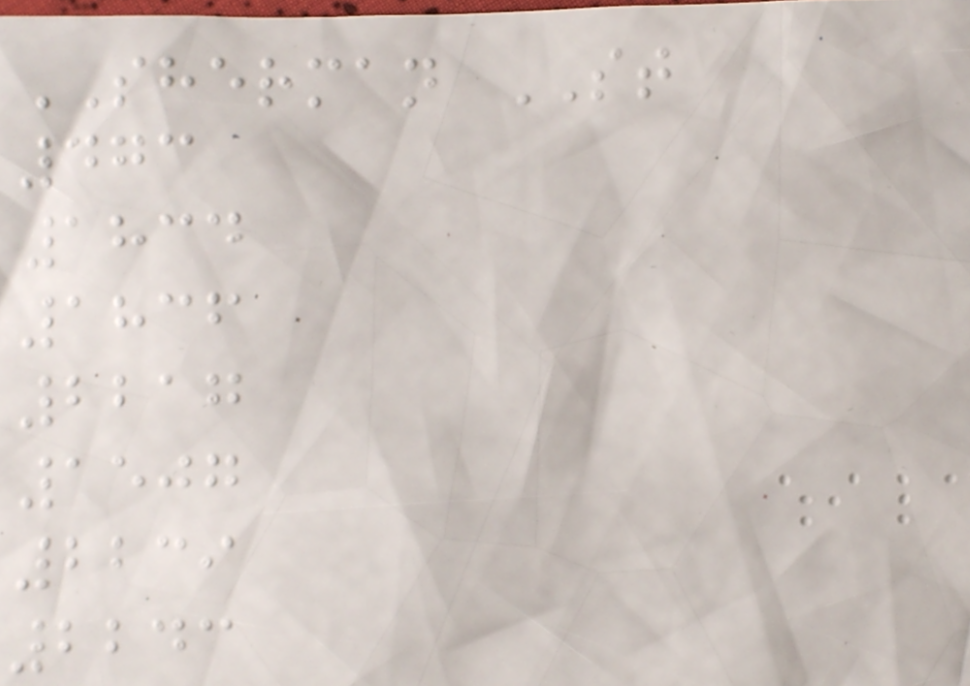SHERMAN ST
473
1834
1836
2217
1507
2239
2243
